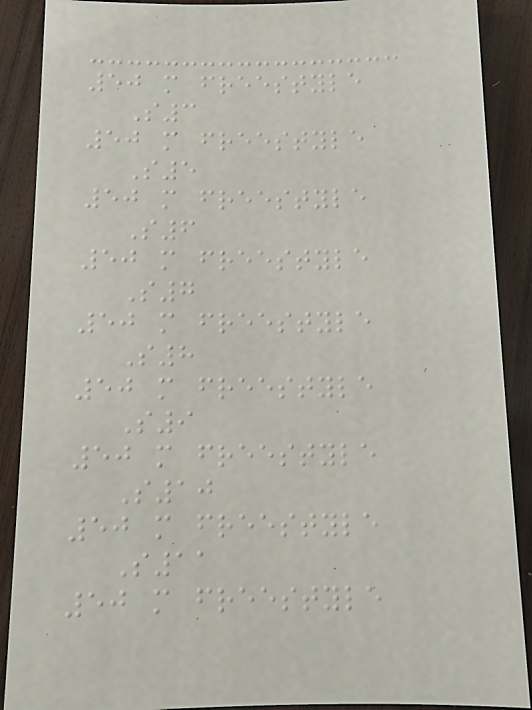50 m freestyle
S3
50 m freestyle
S5
50 m freestyle
S6
50 m freestyle
S7
50 m freestyle
S8
50 m freestyle
S9
50 m freestyle
S10
50 m freestyle
S11
50 m freestyle
